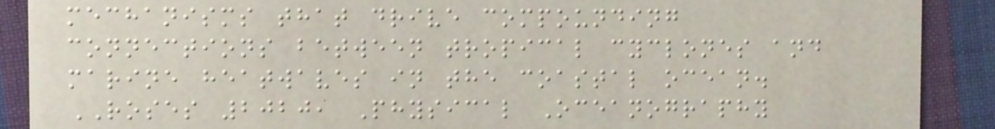mechanisms that drive compounding
connections between tropical cyclones and
marine heatwaves in the coastal ocean.
ROSES 2020, Physical Oceanography
